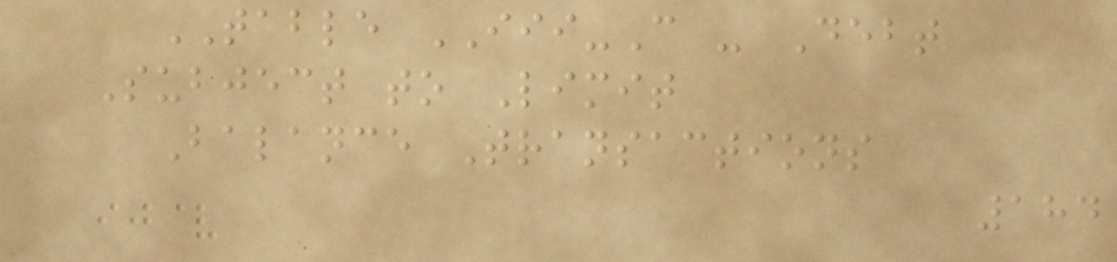TABLE III-C - Debt
Subject to Limit
Balance Transactions
184
